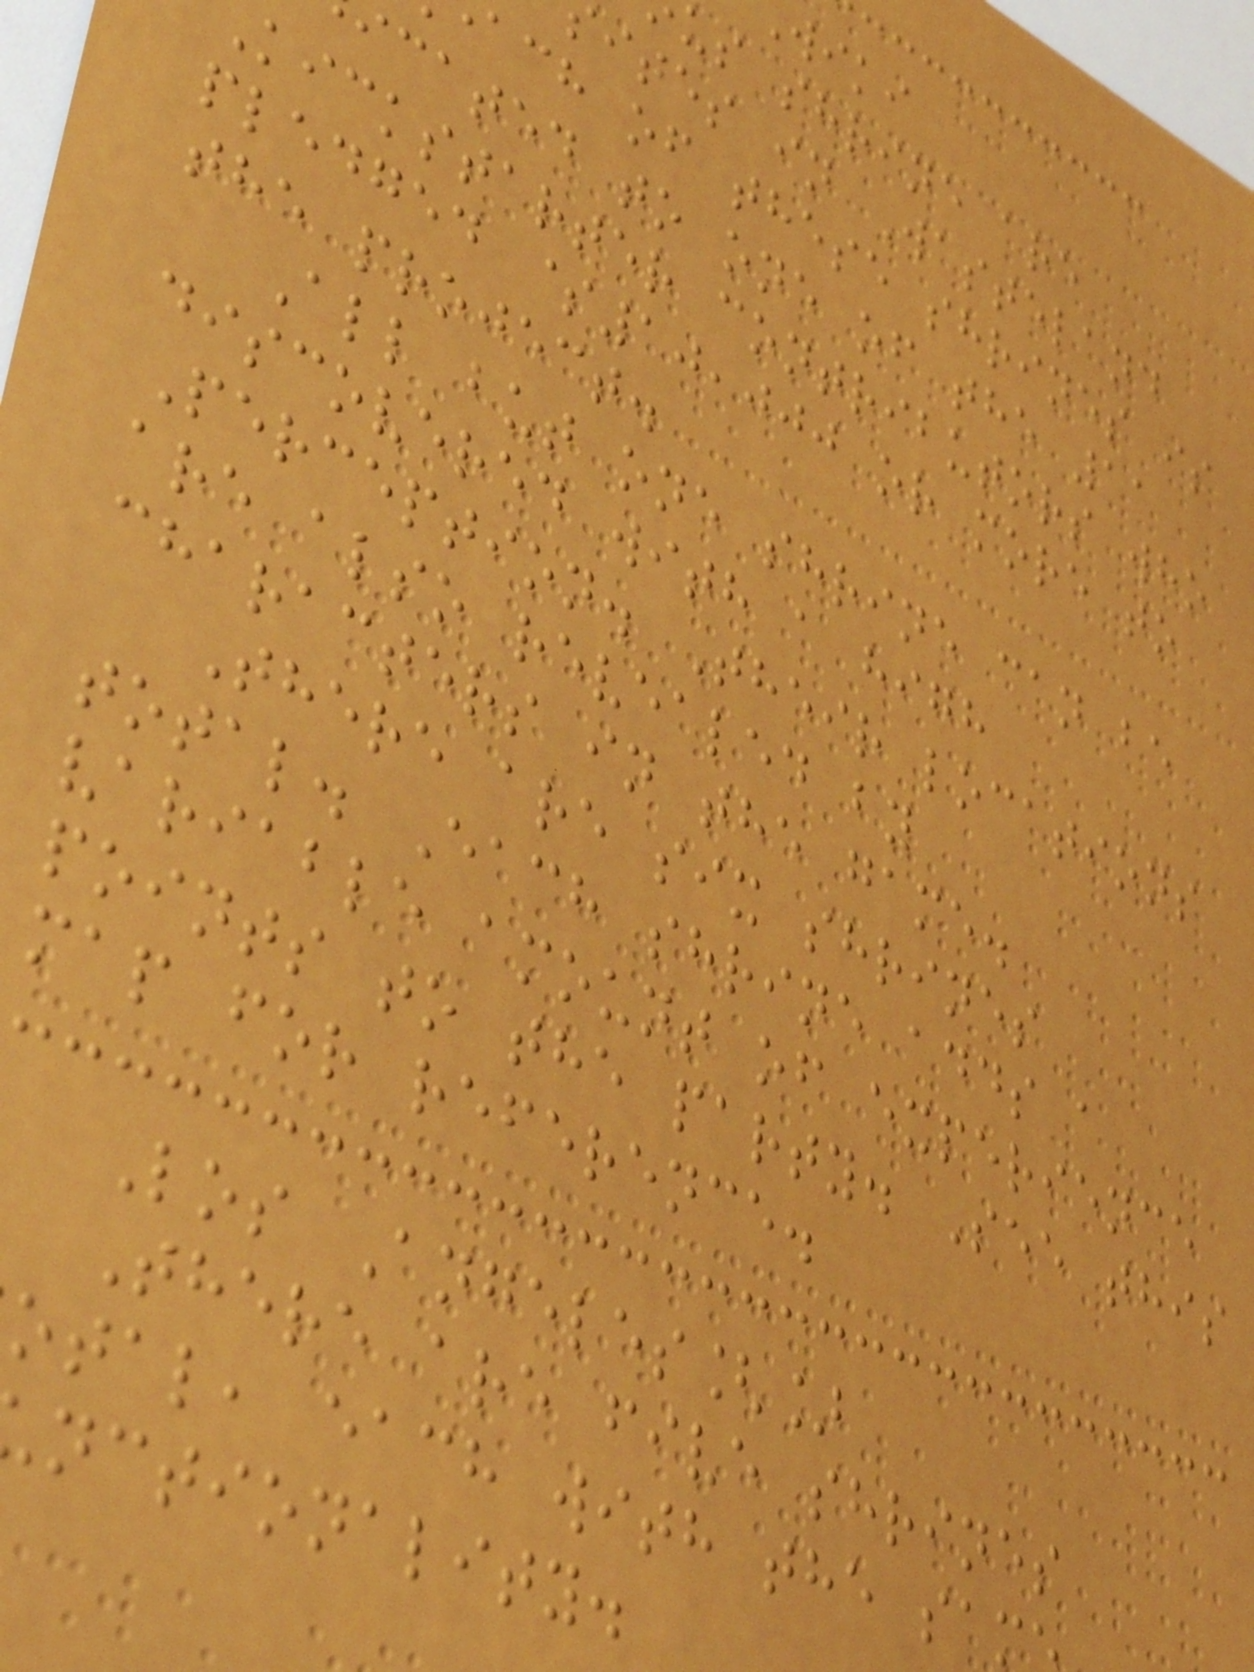wiki
us shrine are
ites in Wasteland
ach of these shrines is
icated to one of the 11
kickstarter contributors who
pledged $10,000 or more to
the project.
All but one shrine can be
discovered with a high
Perception. Their locations
are also revealed by
characters in the game.
There are six shrines
total. Each shrine adds a
variable amount of experience
points to the party. See this
map for reference.
Los Angeles[]
There are five shrines
otal, each with the sam
nctionality.
